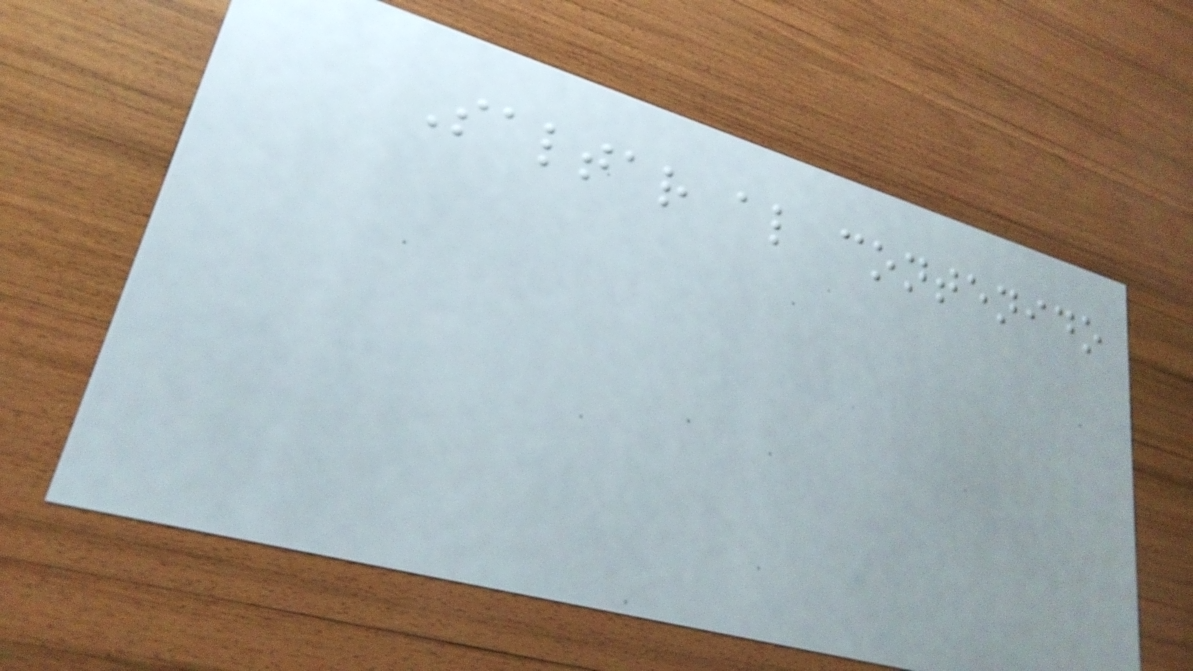Saltar al contenido
